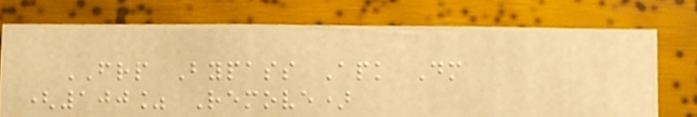FRP Bypass Apk Dm
(100% Remove)
